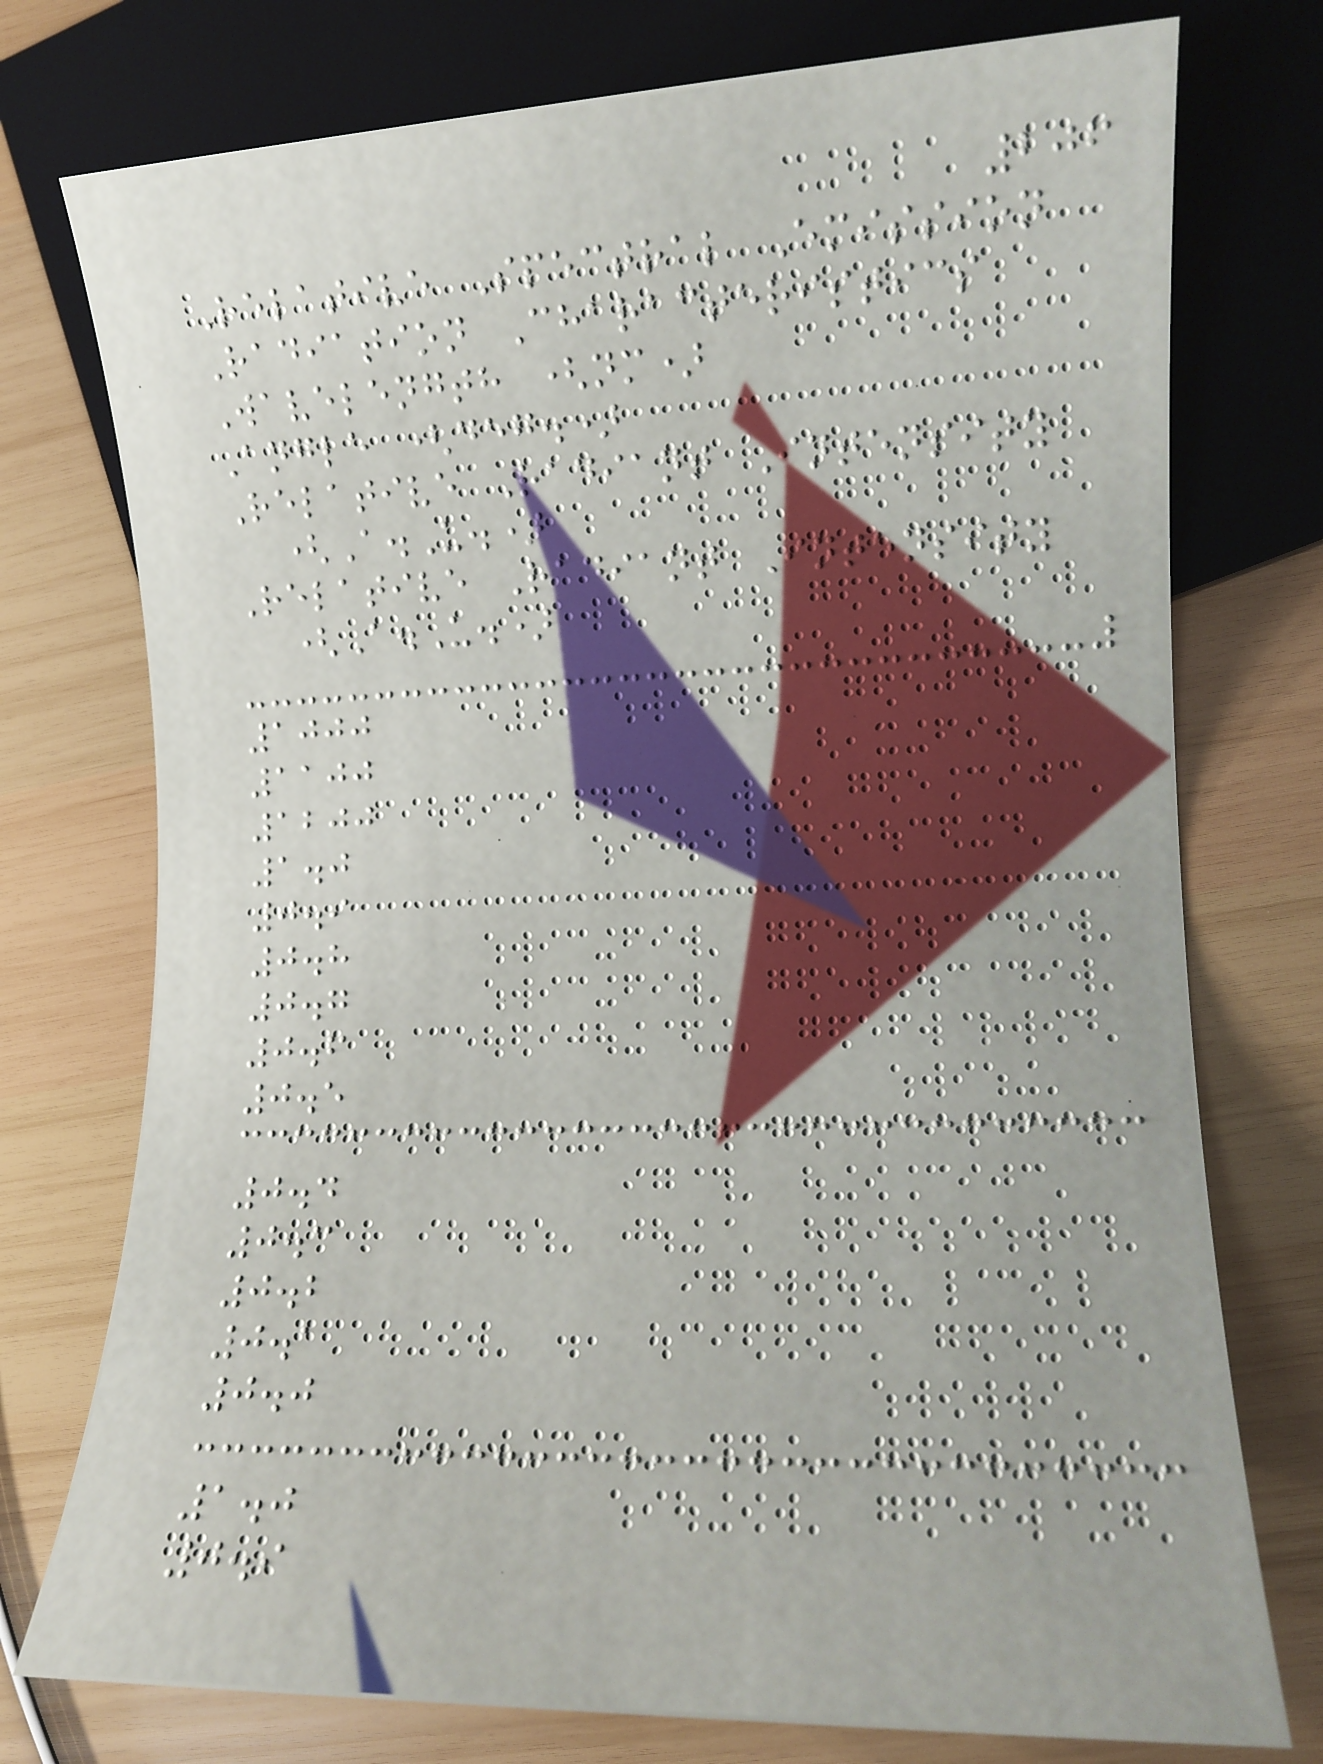206
Relative Spectral Emission
Radiation Characteristics
Wavelength (nm)
Angle (deg.)
Relative Radiant Intensity
(A.U.)
Relative Radiant Intensity
(A.U.)
1000
1100
1200
1.0
0.9
0.8
0.7
0.6
0.5
0.4
0.3
0.2
0.1
0.0
1.0
0.9
